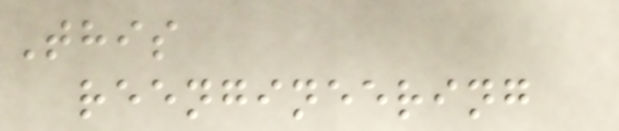This
reengineering
